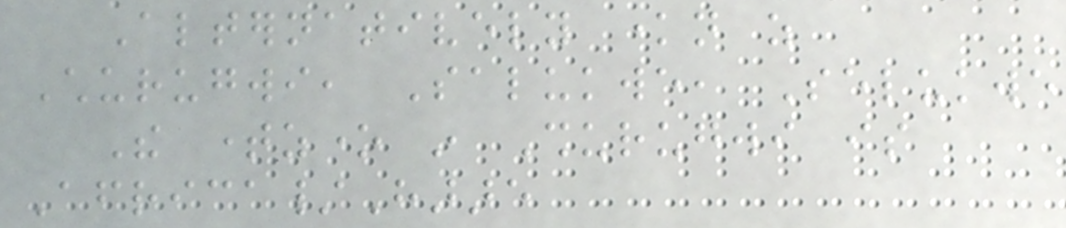Alternatively known as
Churugwi, Salukwe, Selukwe
The timezone in Shurugwi is
Africa/Harare
